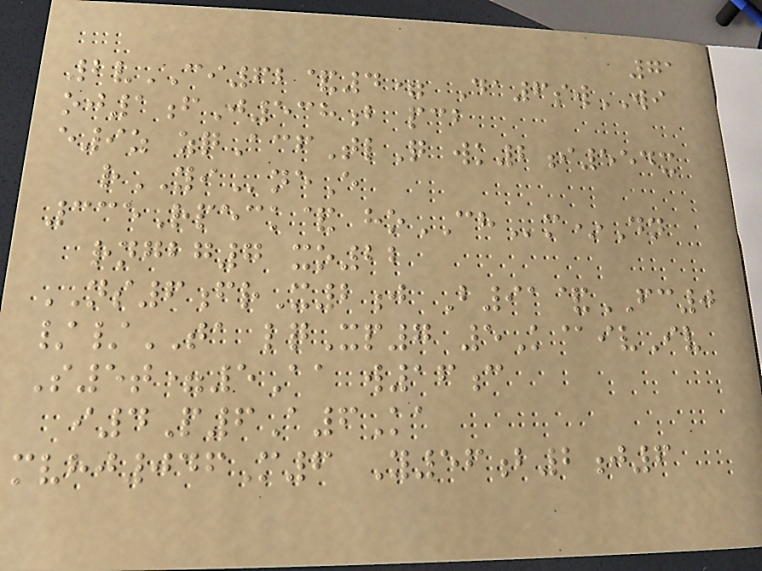71
2vCI62&4= Da6swWI
oj1fJ538b pcb
e9z zqAcfTlQ wk2i554x
rYIneE
335Rpeck& hoCHm*Dn
rngbg7 xo22
NS6frX2j B91&FC0
//TA lqXp7 5K@ivIv
S5t=5Aa w16c
i4P6A6Ka
mvhj046M6 Y56b2j6
